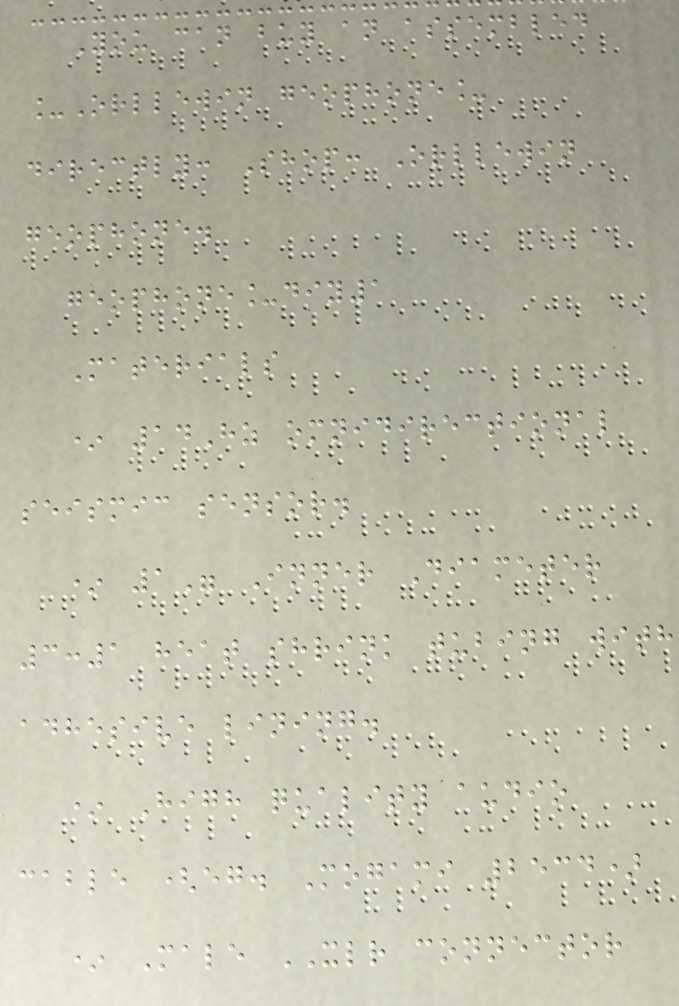You can buy an assembled
_Orllewin geophone_
directly: Shop: Orllewin
geophone.
geophone_diy1
Materials
* 14Hz omnidirectional
seismic sensor.
* 1" Inner Diameter
3:1 heat shrink tubing with
adhesive lining.
* High quality audio
cable (eg. Mogami 2534)
* Male XLR connector
